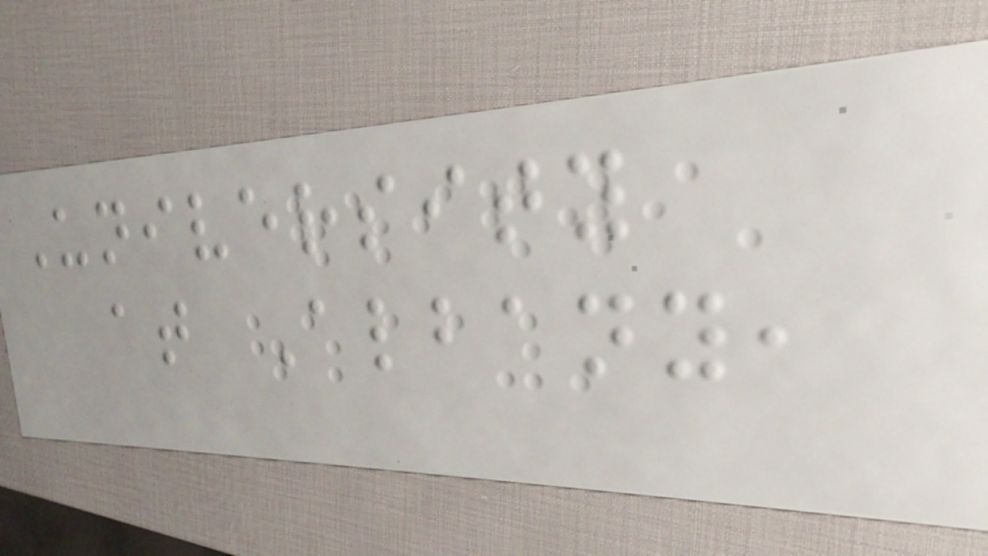University
at Albany,
